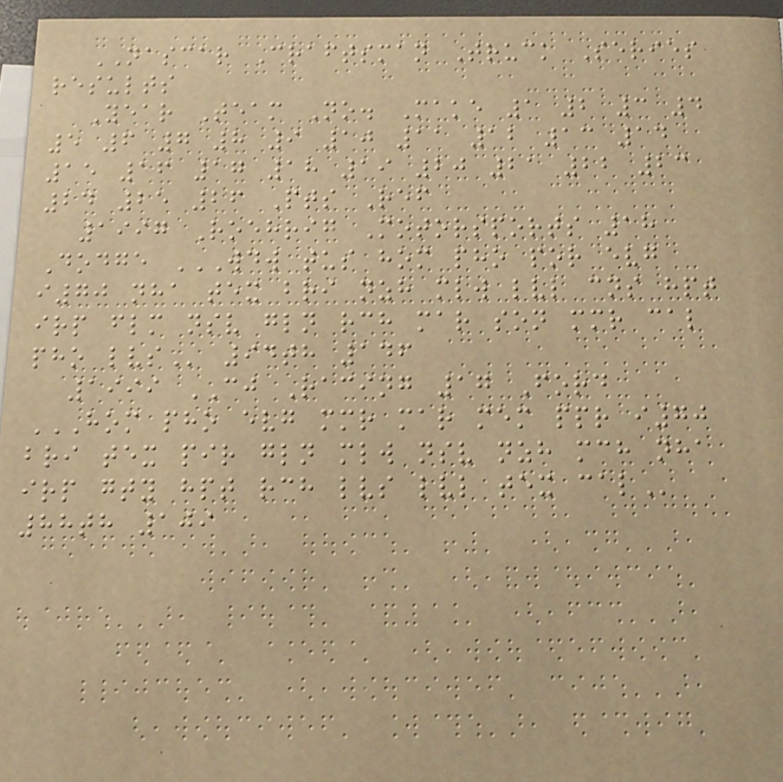NASCAR Craftsman Truck Series
results
Year Team No. Make 1 2 3 4
5 6 7 8 9 10 11 12 13 14
15 16 17 18 19 20 21 22 23
24 25 26 Pts Ref
1997 Roehrig Motorsports 18
Dodge WDW TUS HOM PHO POR EVG
I70 NHA TEX BRI NZH MLW LVL CNS HPT
IRP FLM NSV GLN RCH MAR SON MMR CAL
PHO LVS 94th 146
1999 CJ Racing 17 Ford
HOM PHO EVG MMR MAR MEM PPR I70
BRI TEX PIR GLN MLW NSV NZH MCH NHA
IRP GTY HPT RCH LVS LVL TEX CAL
88th 109
